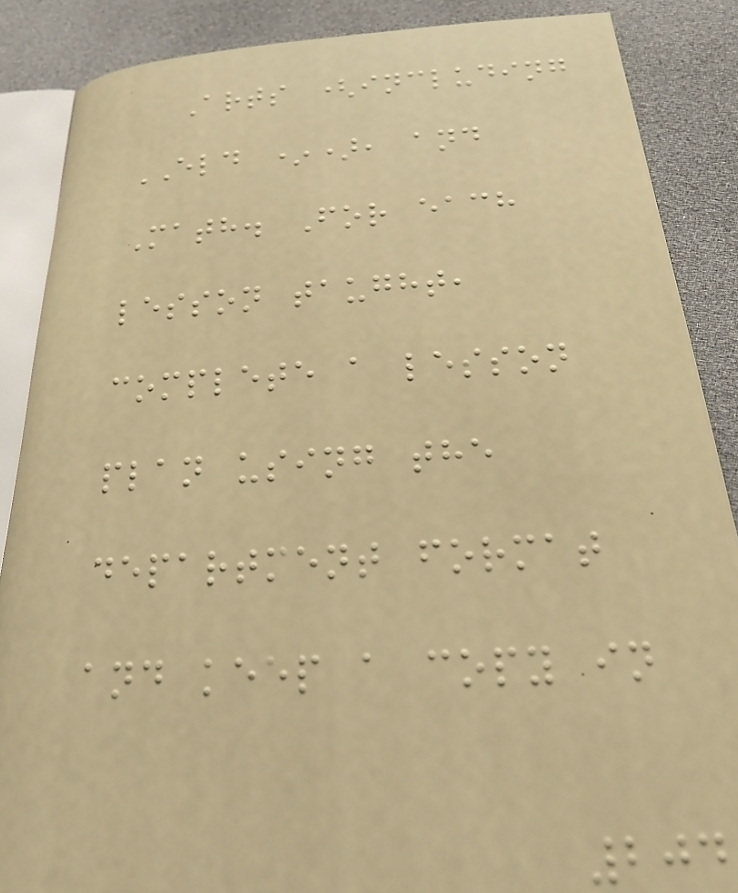Arts (including
ELD *), and
Math. For each
lesson taught,
complete a lesson
plan using the
department format
and keep a copy in
204
